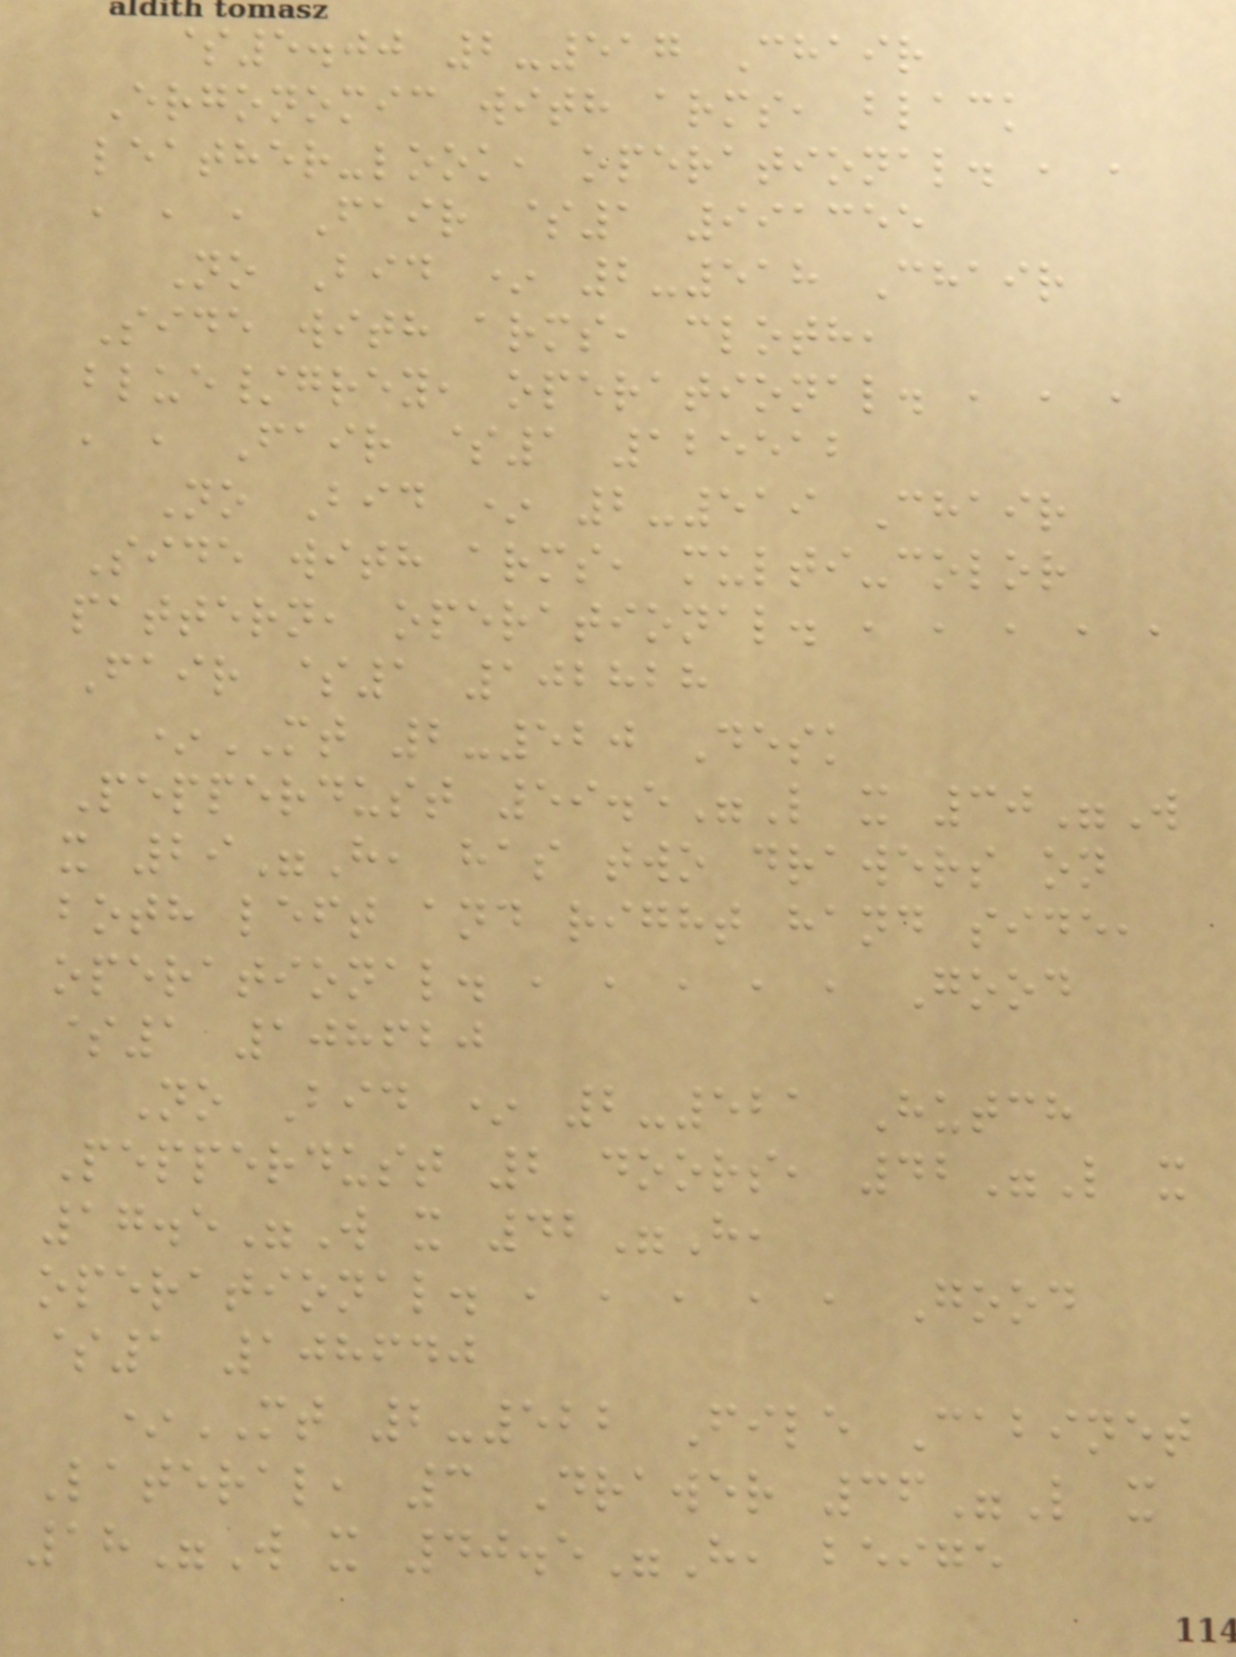$5.00 2-517 Chair
Ergonomic with arms, black
leather-look, operational. , ,
, , , Fair $1 991355
No Bid * 2-518 Chair
Side with arms, cloth,
blue/grey, operational. , , ,
, , Fair $1 125512
No Bid * 2-519 Chair
Side with arms, multi-color
pattern, operational. , , , , ,
Fair $1 102828
*MT 2-520 Desk
Pepperdust 59.5"L x 30"W
x 29"H, has two drawers on
both left and right hand side,
operational. , , , , , Good
$1 108620
No Bid * 2-521 Hutch
Pepperdust 2 doors, 42"L x
17.5"W x 42"H,
operational. , , , , , Good
$1 108640
*MT 2-522 File Cabinet
Lateral, 3 Drawer 36"L x
18"W x 40.5"H, beige
